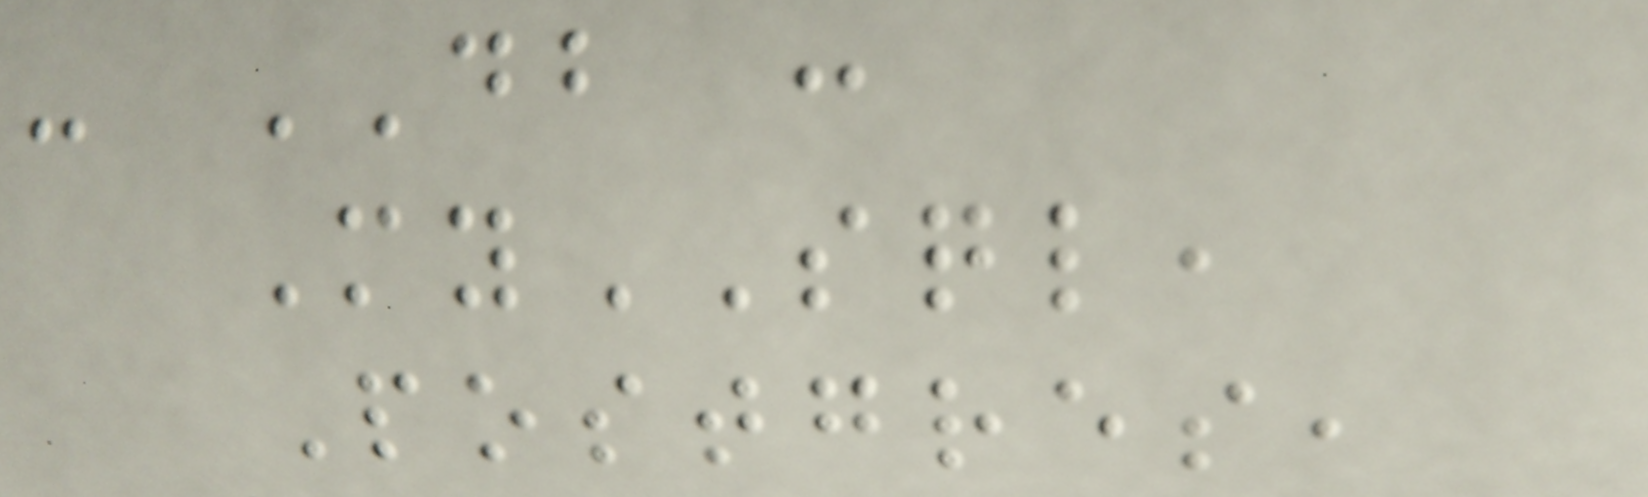- DB :
MySQL,
Postgres,
